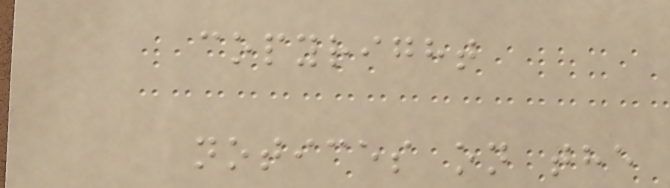copyright
notices on the
